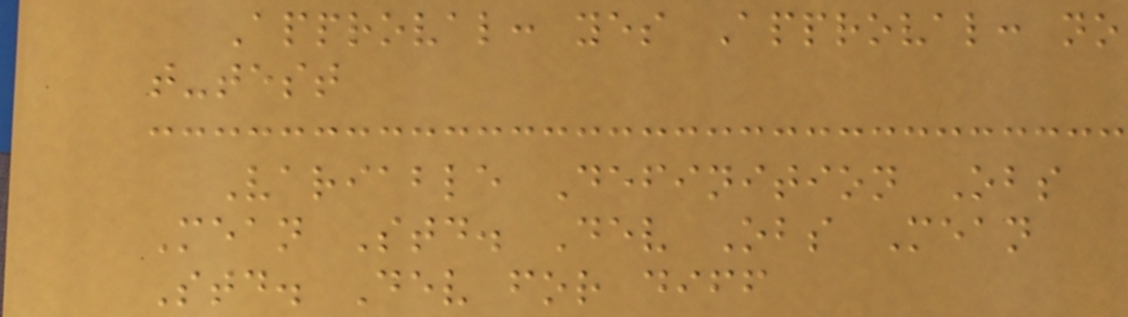Approval: yes Approval: no
t-test
Variable Definition Obs
Mean Std. Dev Obs Mean
Std. Dev for diff
